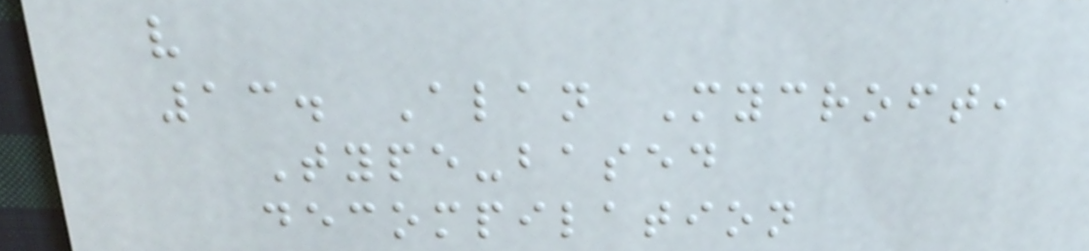v
13. Alan Mycroft,
Type-based
decompilation
